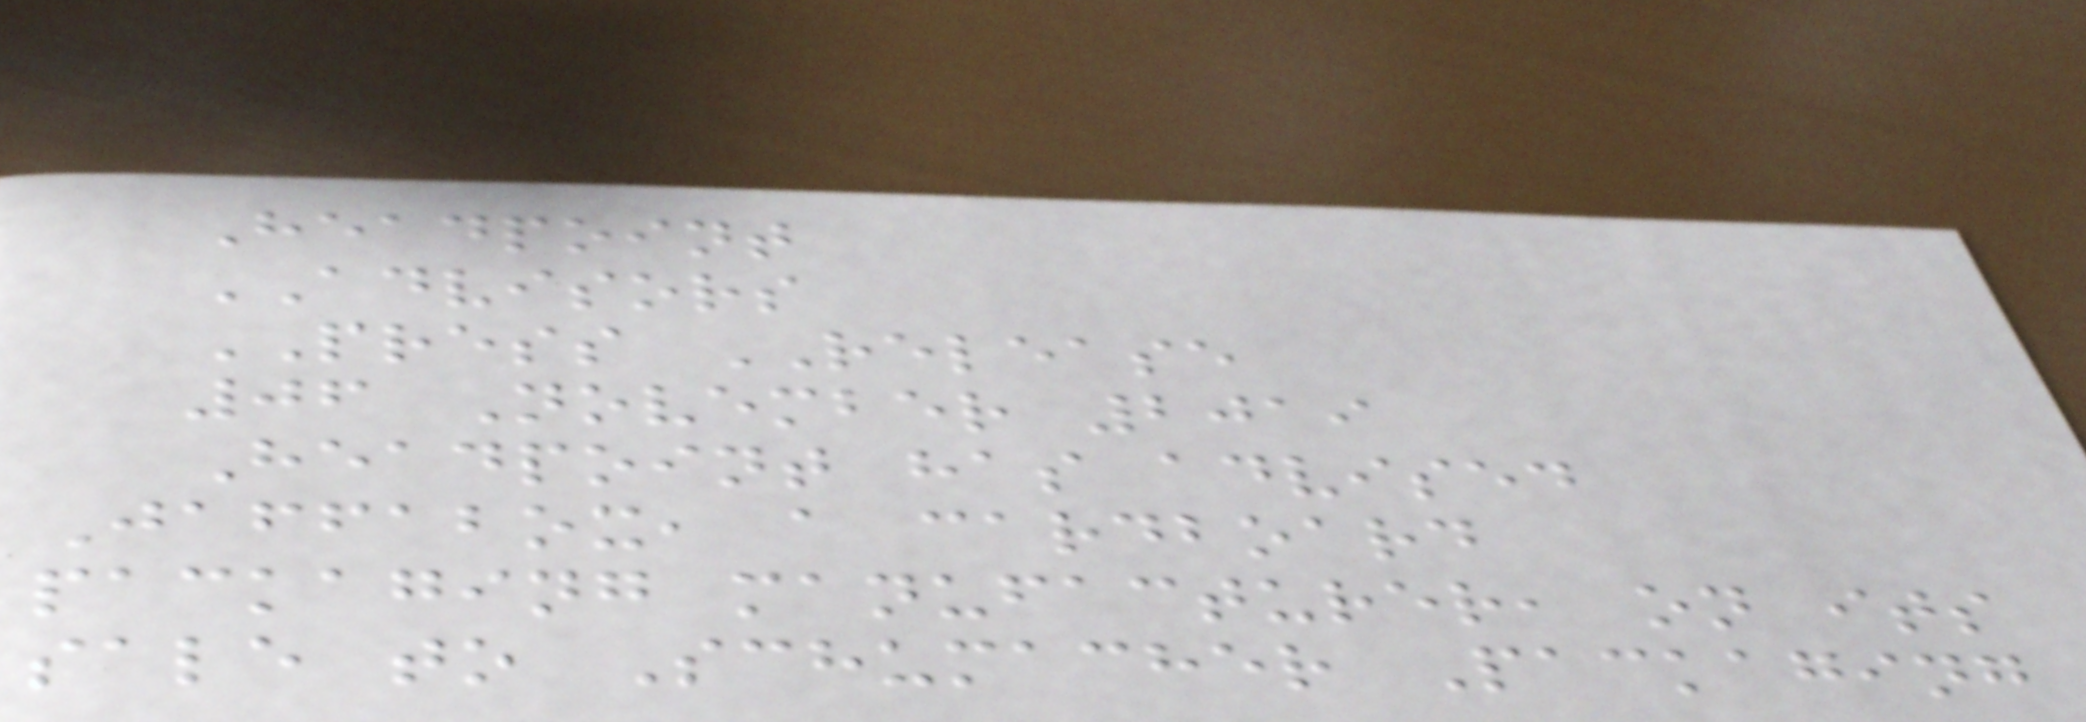Headpoint
ADVISORS
PRESS RELEASE
06 November 2019
Headpoint has advised
Jaffabox, a cardboard
packaging manufacturer, on its
sale to Schumacher Packaging
